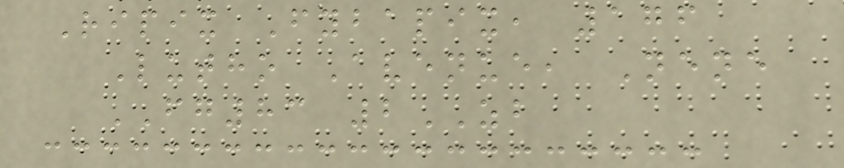Ripix Fybapix, 176
Lutho Avenue, Nene
FG83 2ZB
